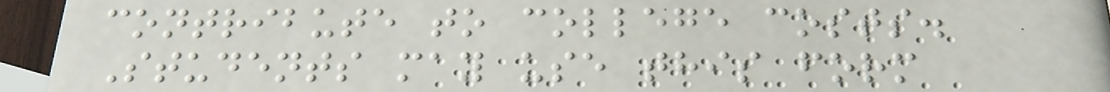contribute to college costs.
Students may use this form
